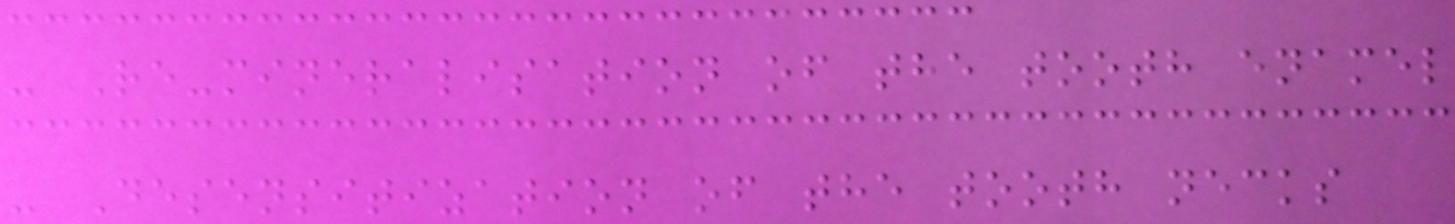- Re-mineralisation of the tooth enamel
- Desensitization of the tooth necks
